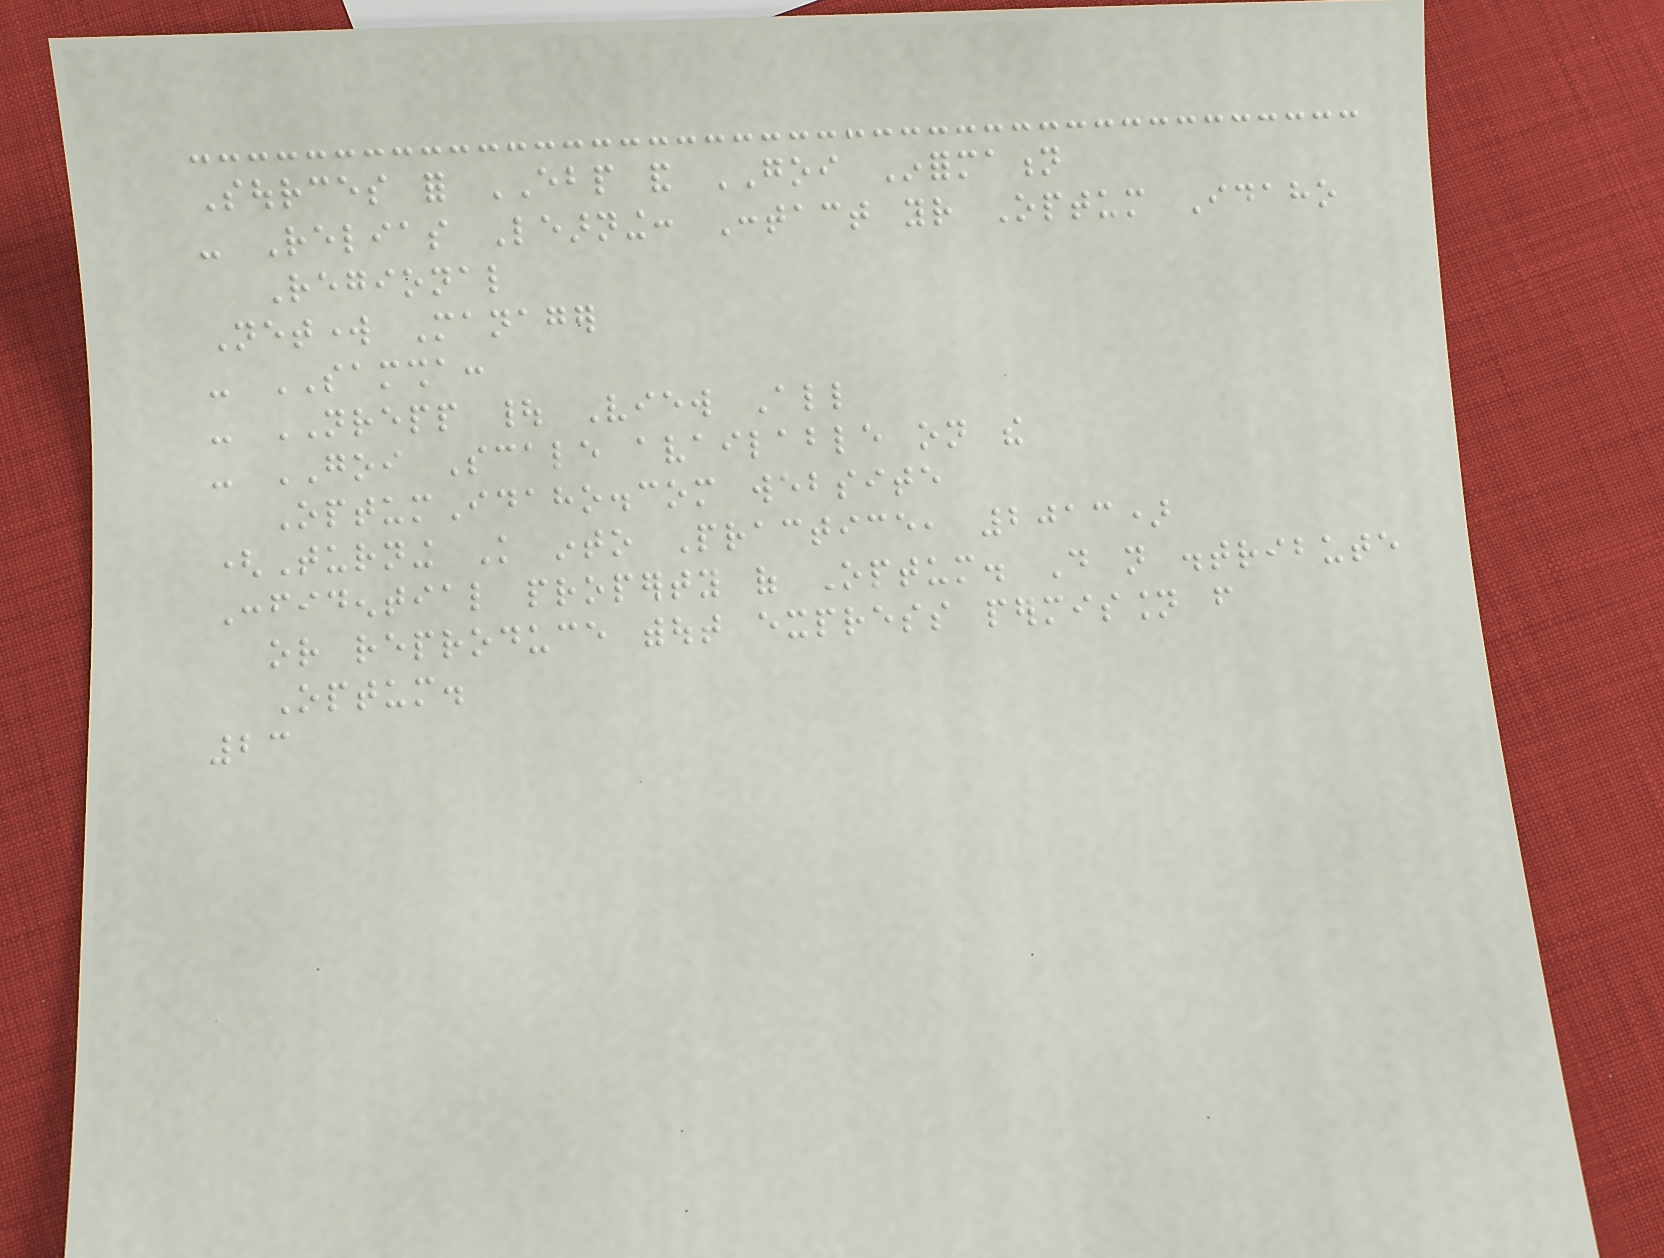Sources for EBP and GOI Information
- Relias Learning: Contact your Optum Idaho
Regional
Network Manager
- SAMSHA:
- NREPP | View All
- GOI Scale available on the
OptumIdaho.com website
(Turning Knowledge into Practice, 2013)
Confidential property of Optum. Do not distribute
or reproduce without express permission from
Optum.
23
